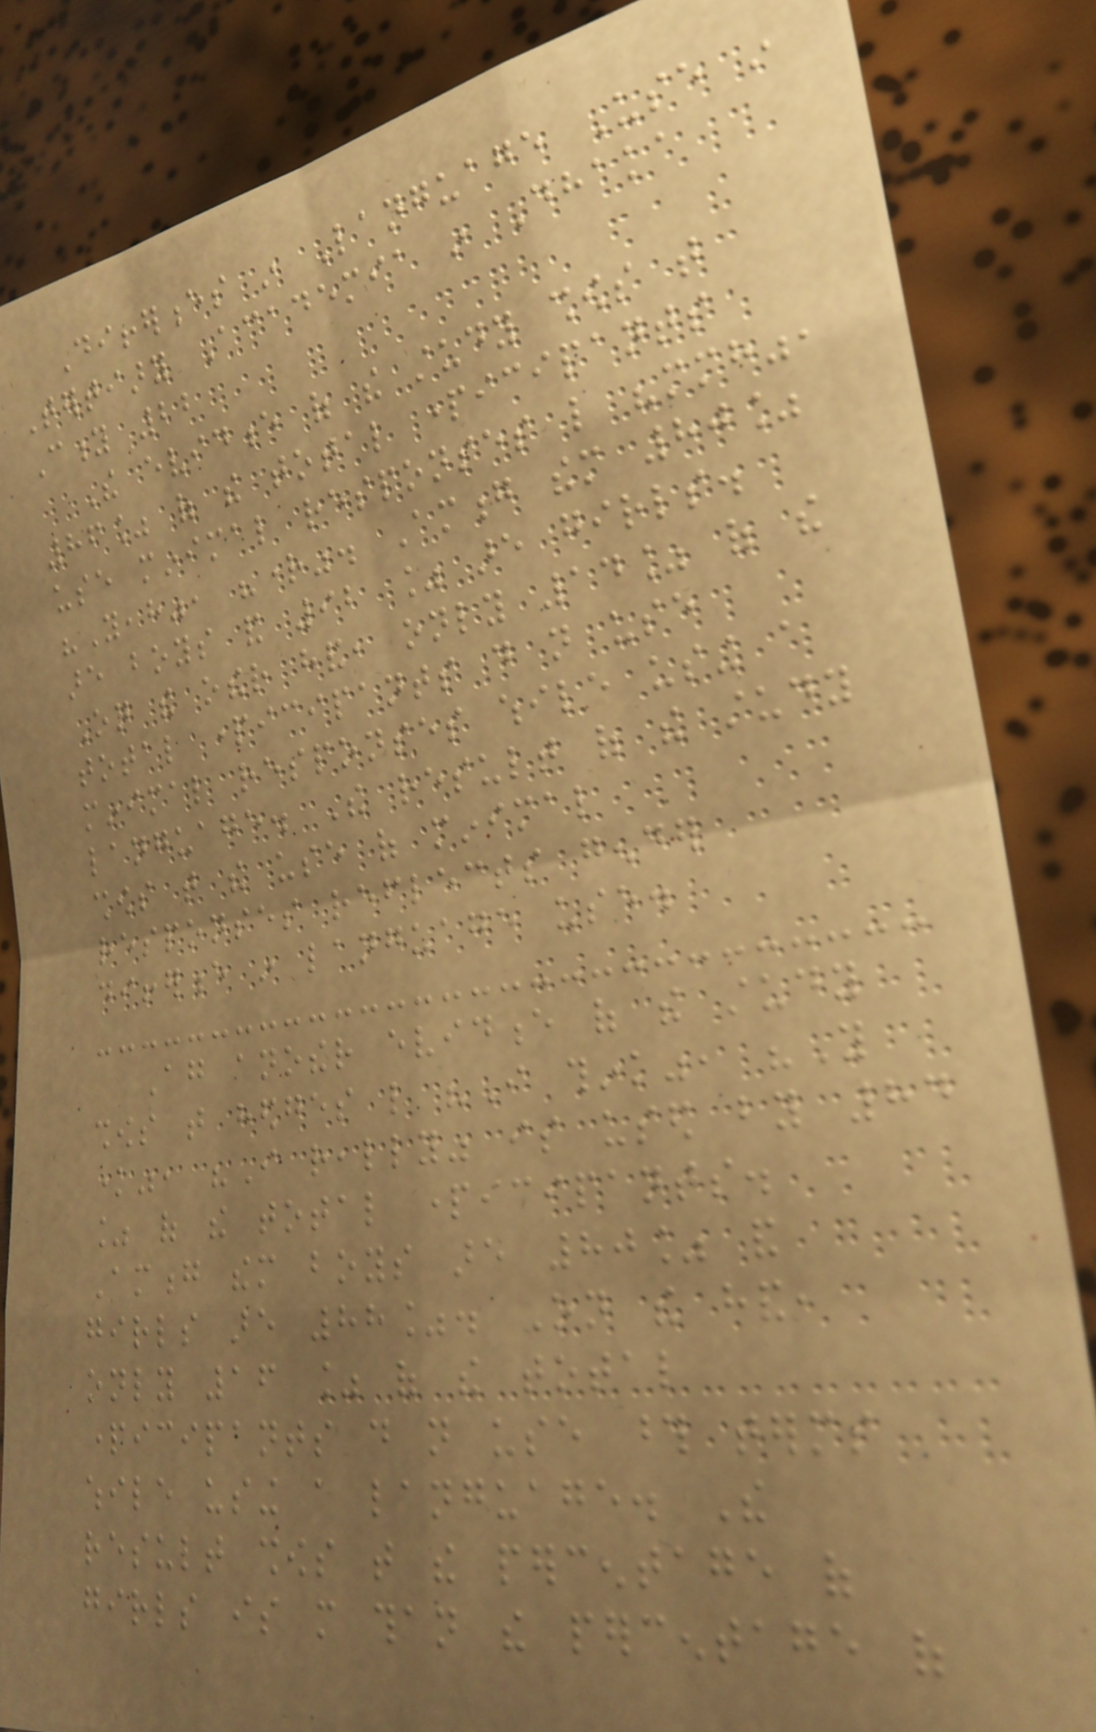Differences in Language Use in
Tertiary Academia in Dhaka
City 22
The evidence of the study shows that
86% of the total participants
use minimal responses like "mmh",
"Yeah", "right". Among them 80%
are boys and 92 % are girls.
On the other hand, only 14% of the
total participants do not use
minimal responses while using a
language. The result of the study
shows that the use of minimal
responses reflects gender
difference in language use.
Again another evidence of the study
shows that hedges like "I think", "You
know", "I really" is used by 84
% of the total participants.
Among them boys are 80% and
girls are 88%. On the hand,
only 16 % of the total
participants do not use those terms
while using a language. The
result shows that the percentage of
girls is more than the percentage of
